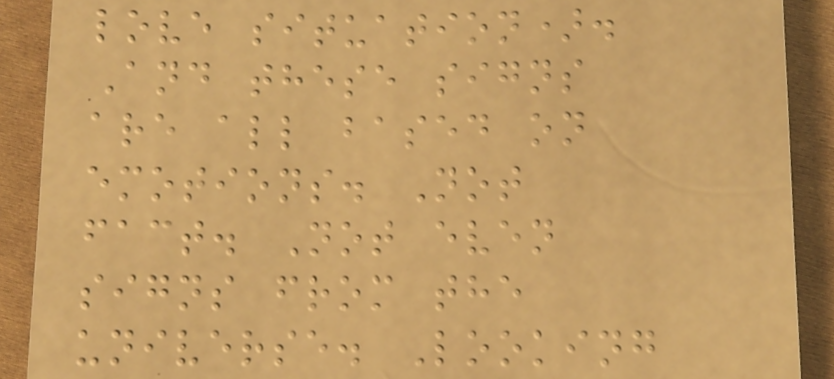love situation).
And these signs
are all based on
emotions. Not
fact. Not even
signs from the
universe. Looking
